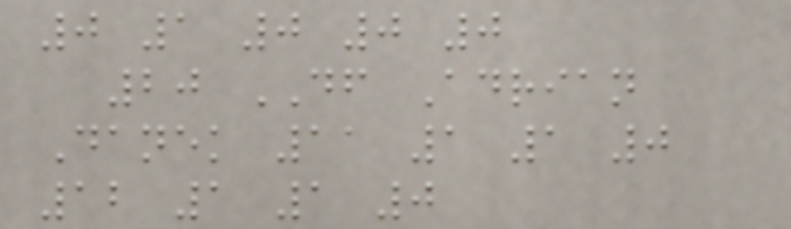0 1 0 0 0
20 DF Adrian
Danek 11 1 1 0
12 1 1 0
